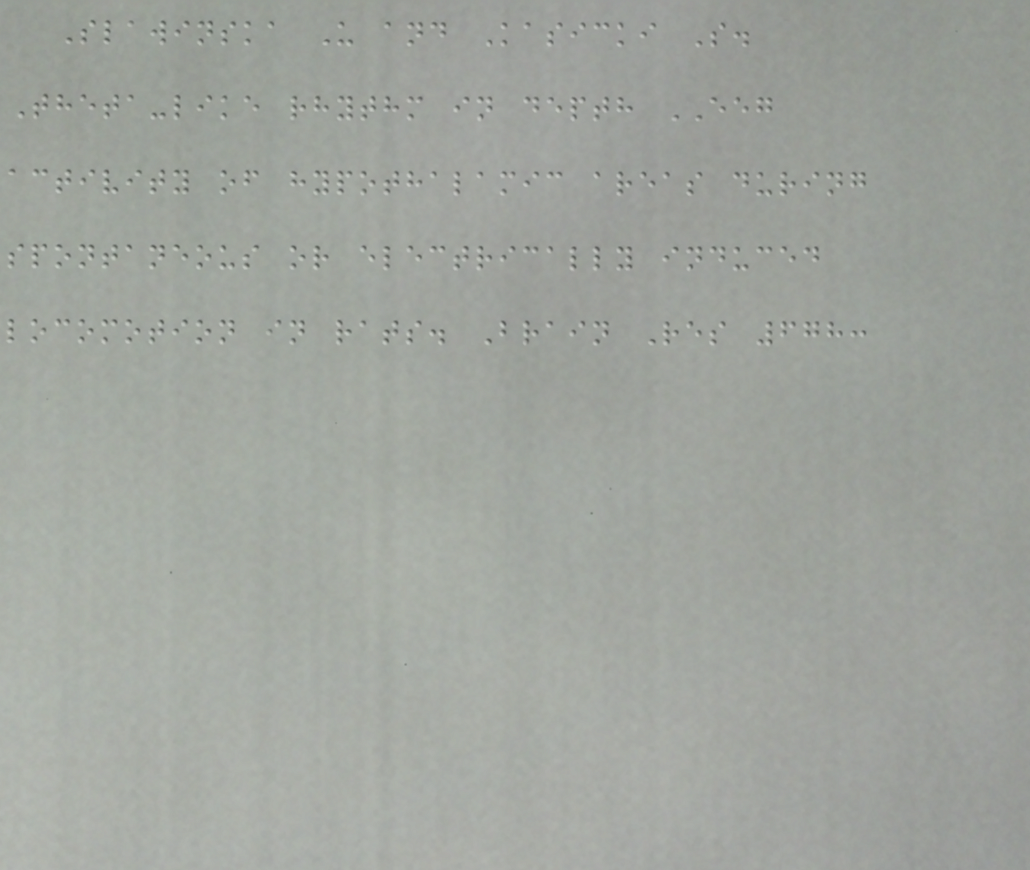Slawinska U and Kasicki S.
Theta-like rhythm in depth EEG
activity of hypothalamic areas during
spontaneous or electrically induced
locomotion in rats. Brain Res 678:
